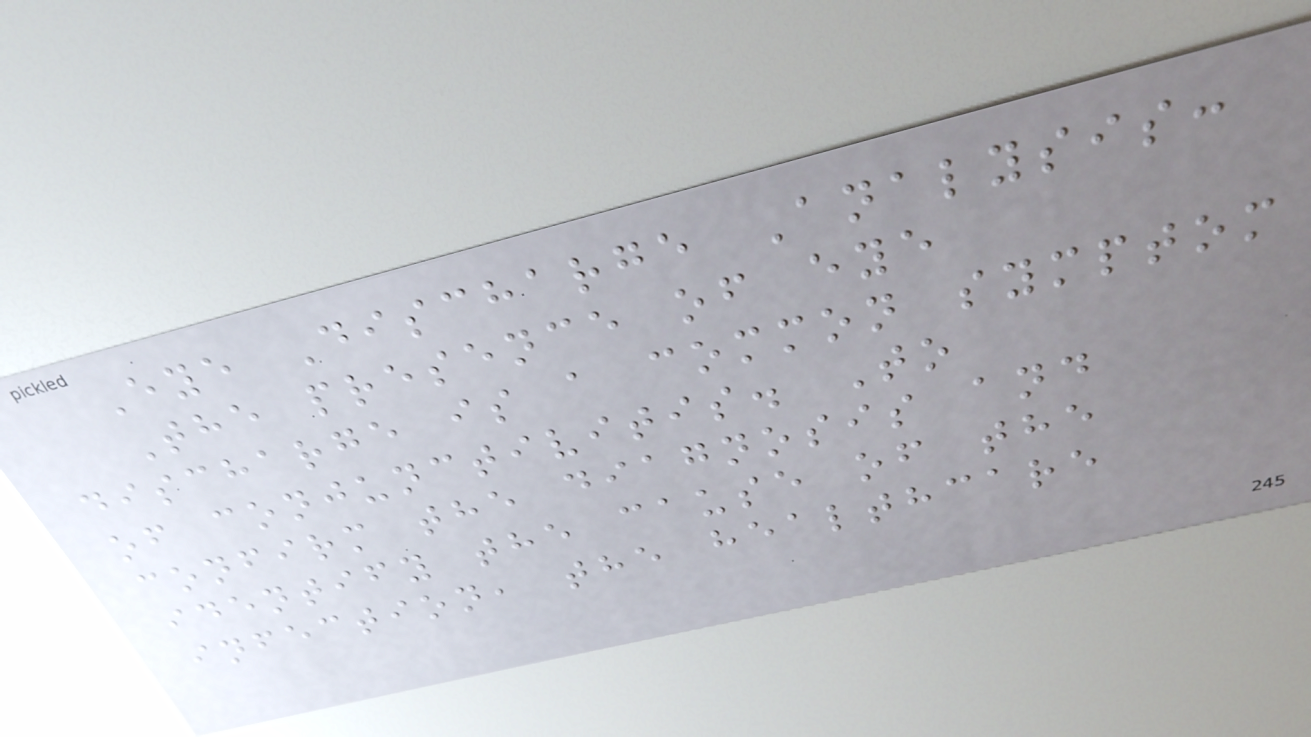Eye Discharge Analysis:
The presence of eye
discharge is a common symptom
of conjunctivitis. To
confirm the diagnosis and
identify the cause of the
infection, the healthcare
